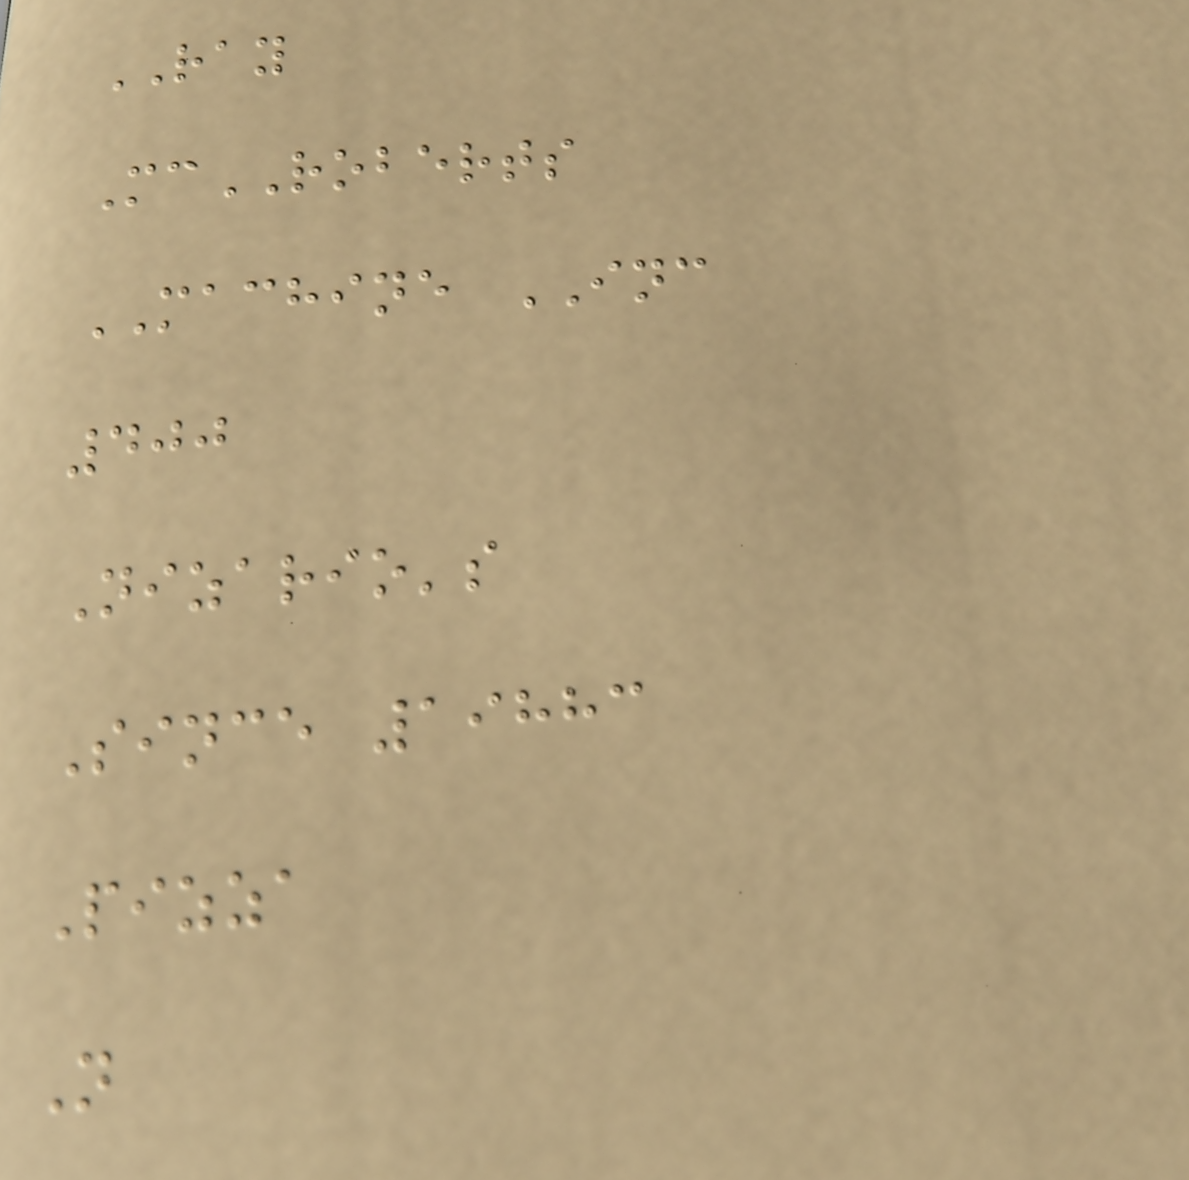RAY
McROBERTS
MACHINE INC
400
Nizario's
Since 19883
Pizza
N
